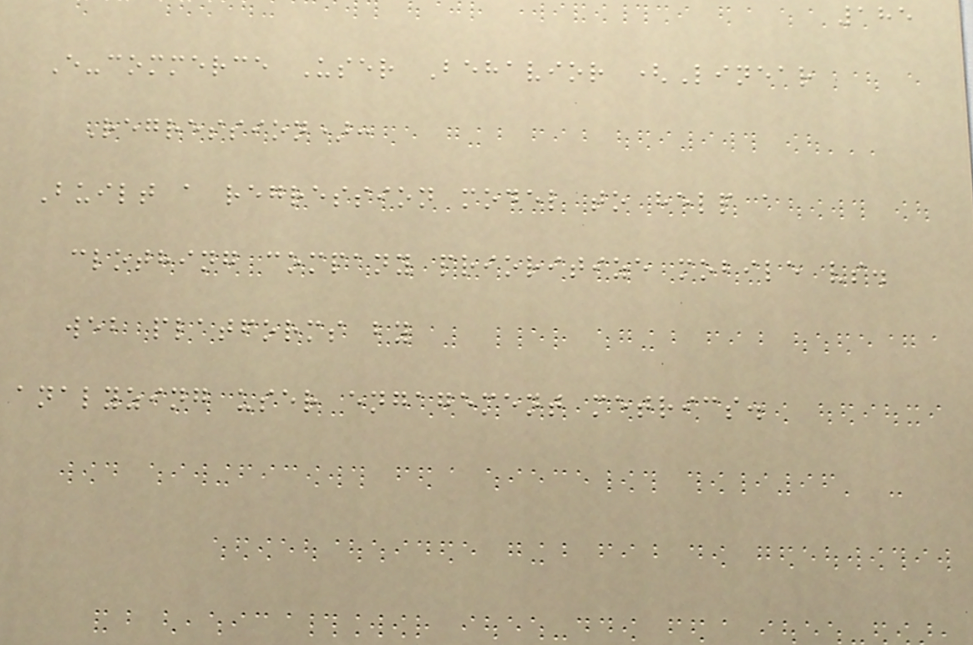185
E-commerce User Behavior (Linear
Regression):
Built a regression model to help a
clothing company prioritize mobile vs.
web platforms by
analyzing user engagement metrics.
